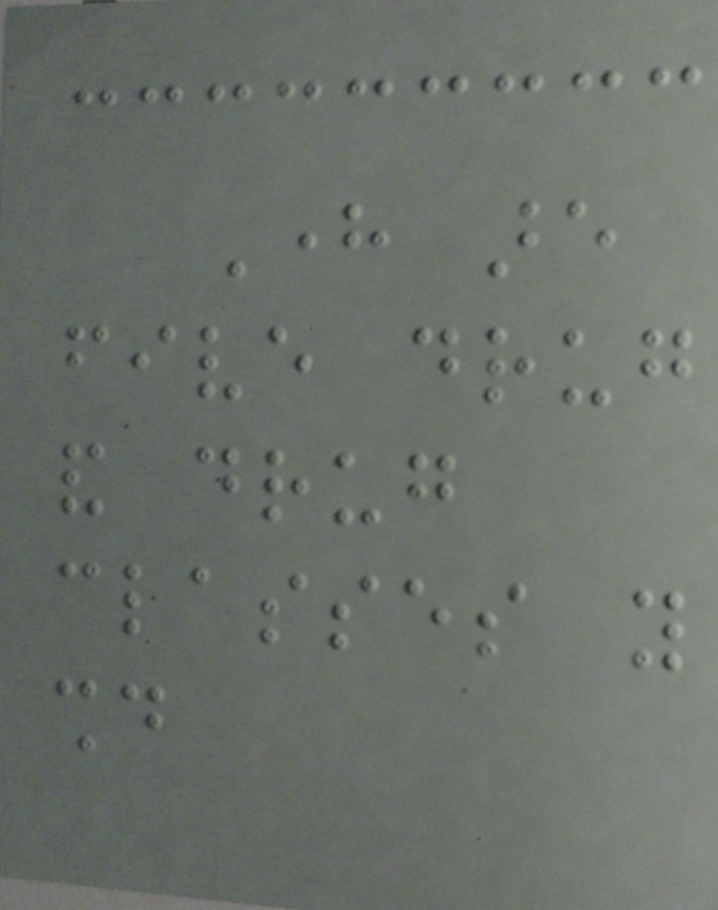Here are
five drug
and drug
classes you
should
